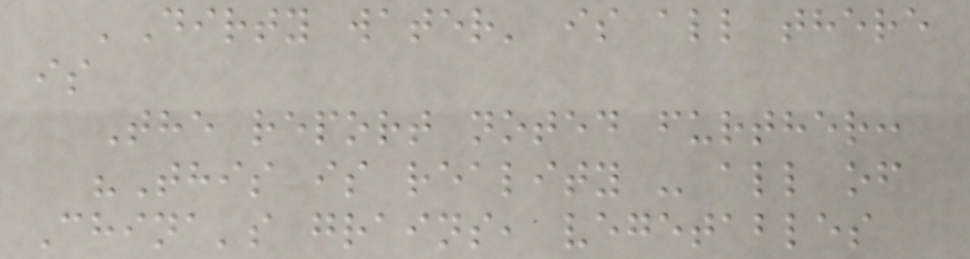'Dirty water' is all there
is
The report noted further:
"This is reality - all of
China's grains, vegetables
